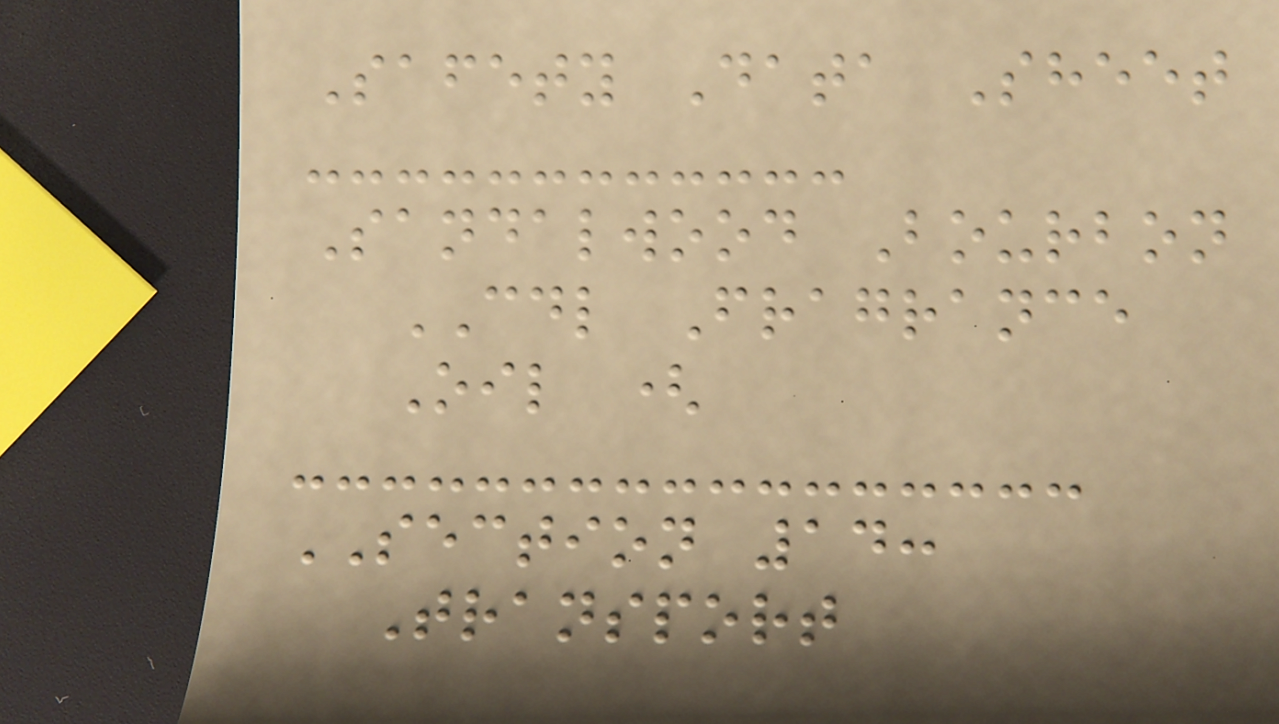Safety Data Sheet
Sandalwood Bourbon
CDL Fragrance
Oil (
SECTION 14:
Transport
